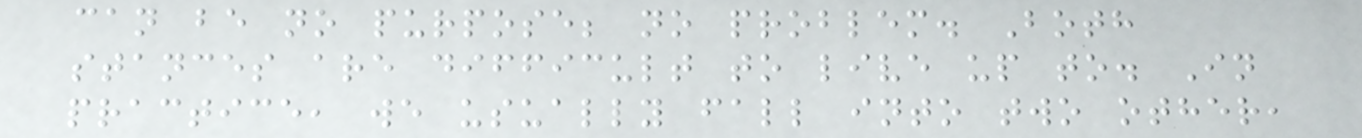can be no purpose; no problem. Both
stances are difficult to live up to. In
practice, we usually fall into two other,
